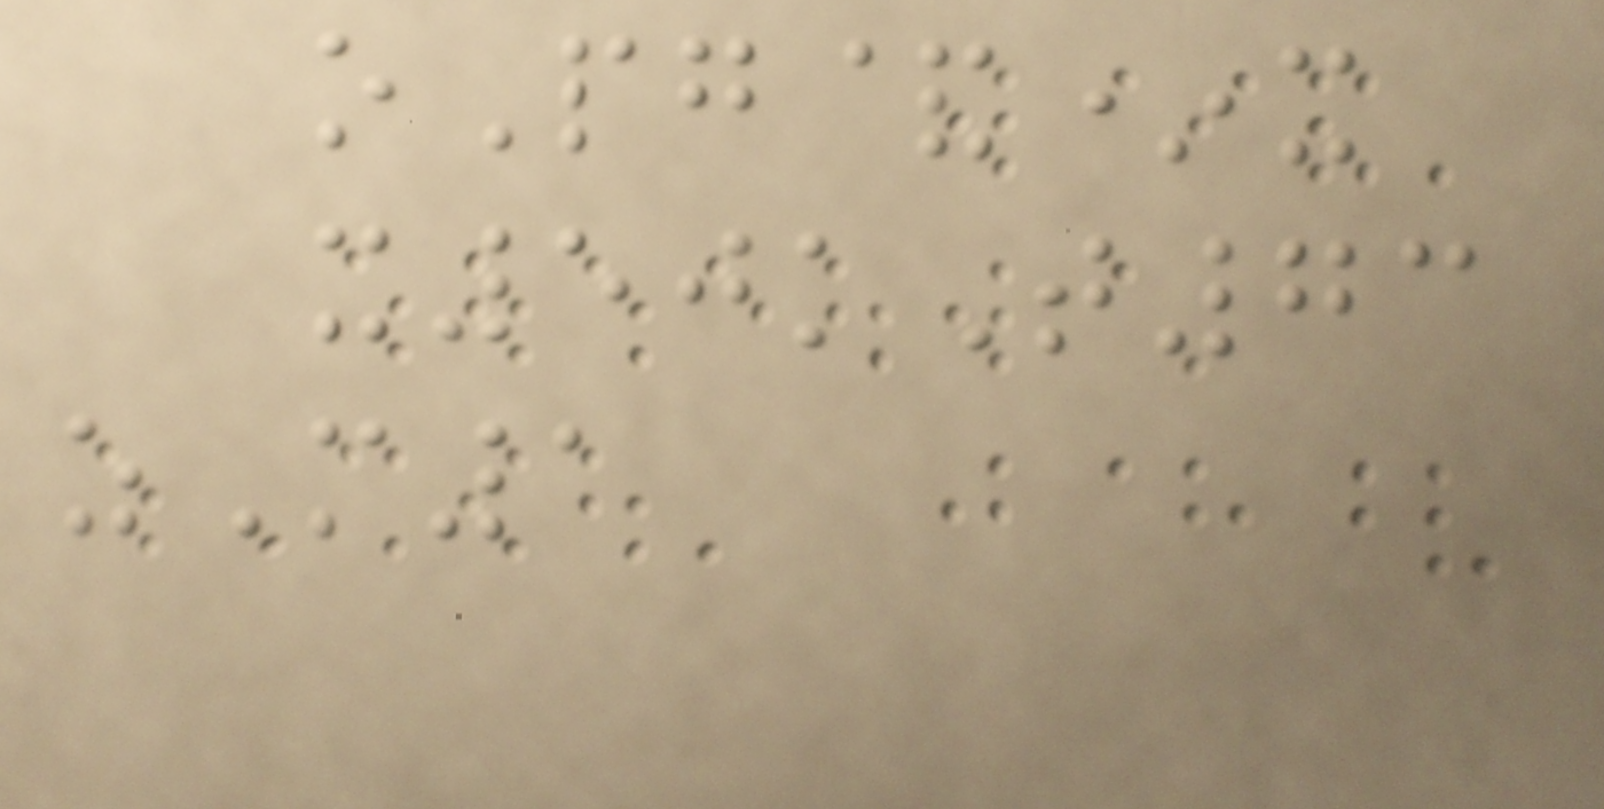oPg&*x
x50kT73
zM1
